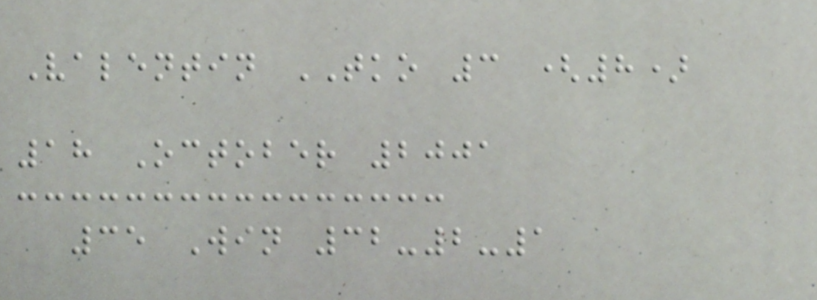Valentin TKO 3 (8)
18 October 2001
35 Win 32-2-1
